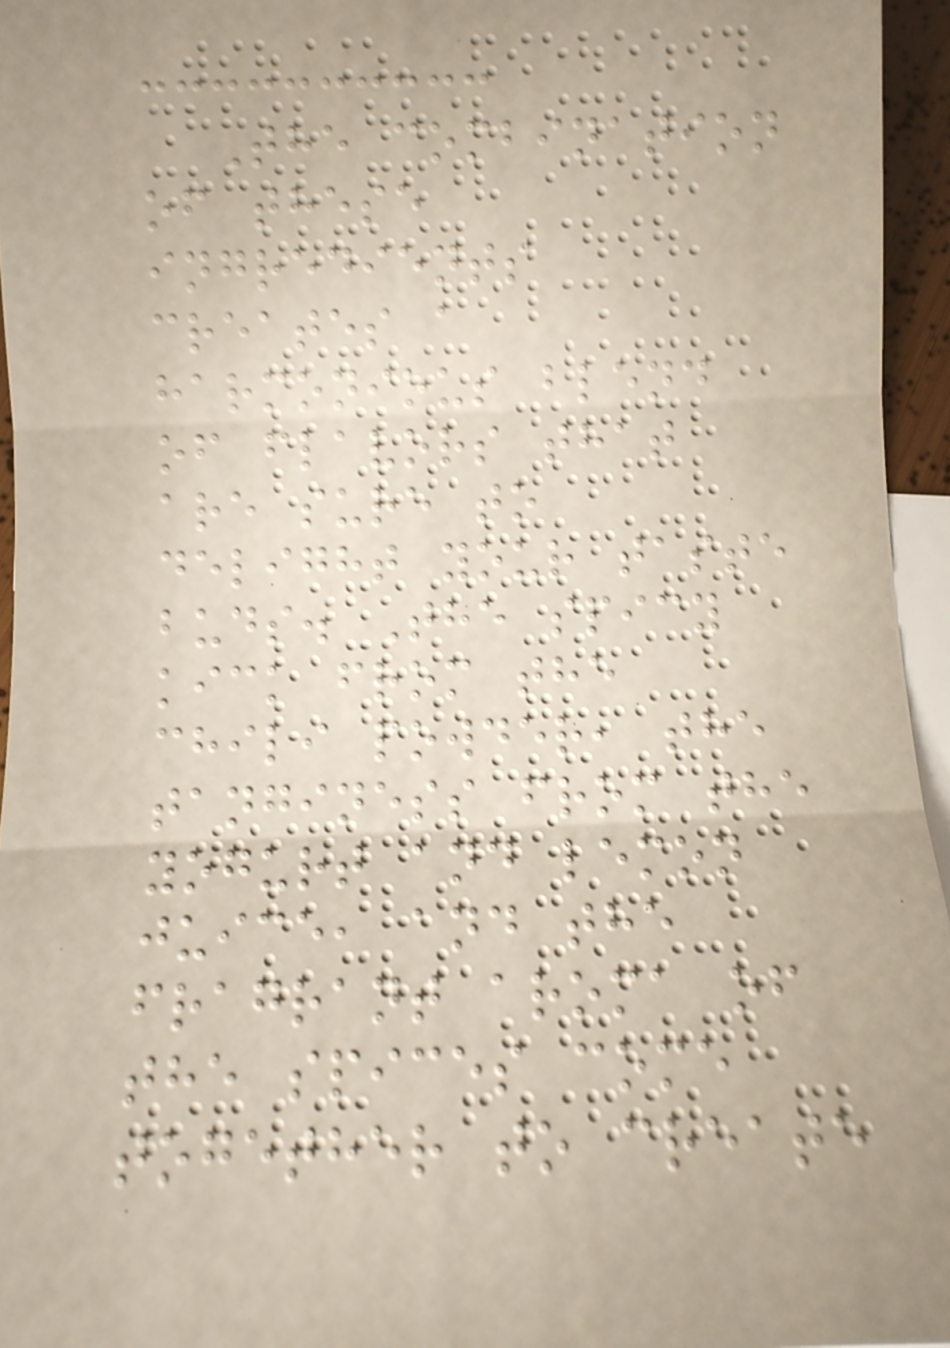The combination
of these
ingredients
creates a
harmonious blend
of flavors that
are sure to
delight your taste
buds. The spicy
kick from the
chili powder, the
tanginess from the
yogurt and lemon
juice, and the
fragrant aroma of
the spices come
together to create
